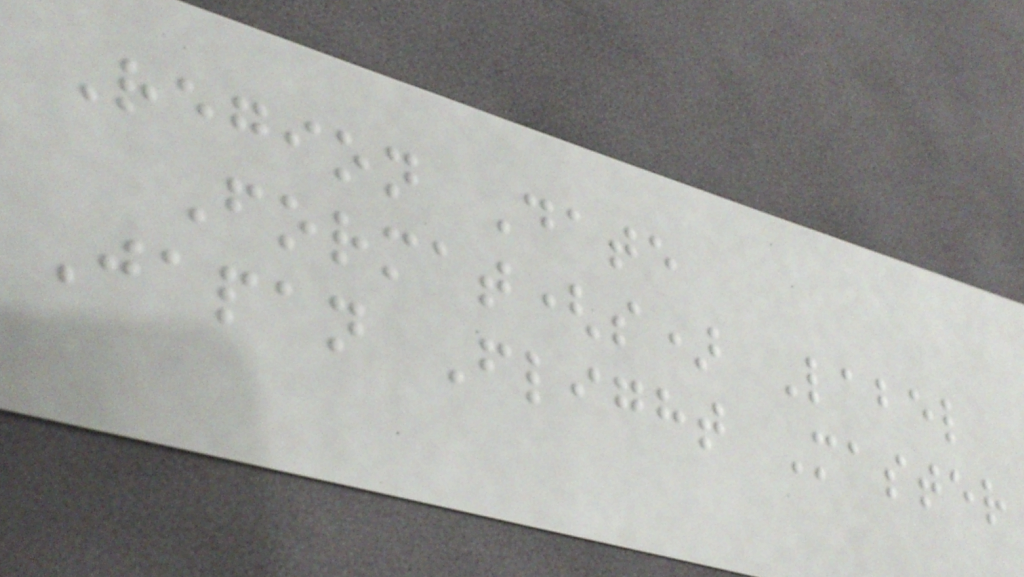Region Date
Format(s) Label
Japan Flight Master
